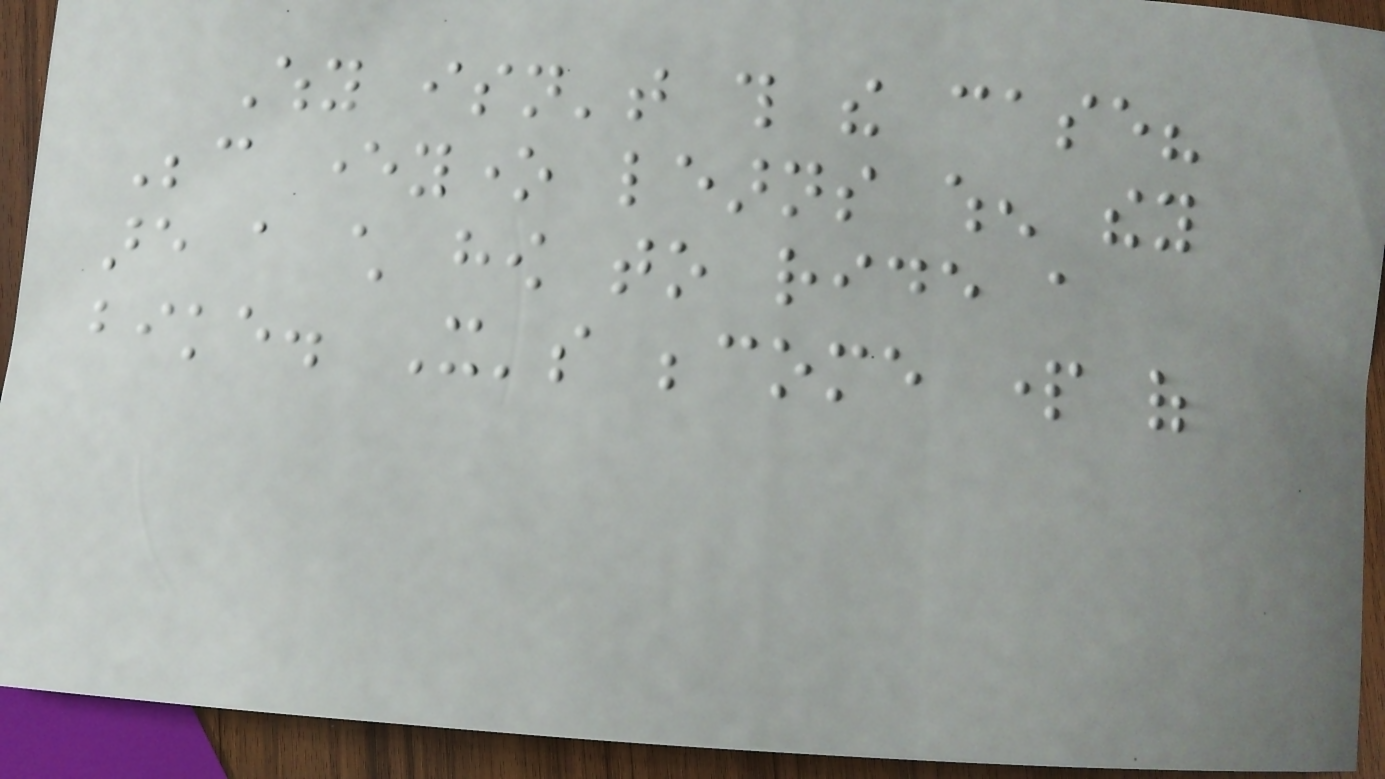Why isn't this the case?
Because everyone learns when they
are a child how to ride a
bike. It's become part of
